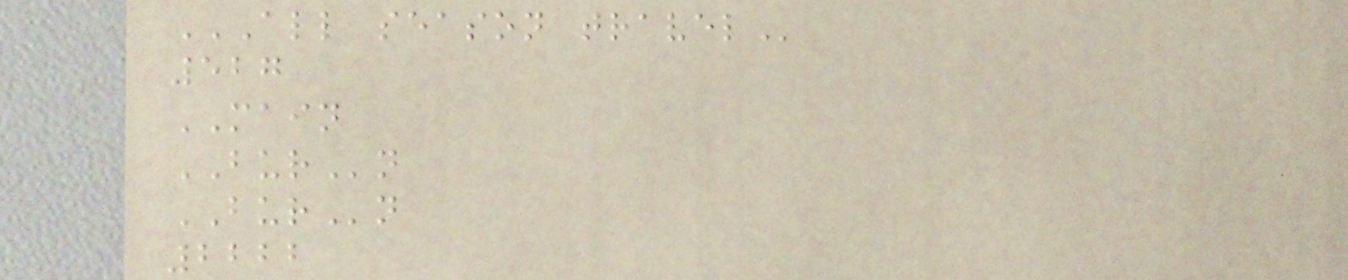ALL SEASON TRAVEL
527
MAIN
BURn
BURn
2222
